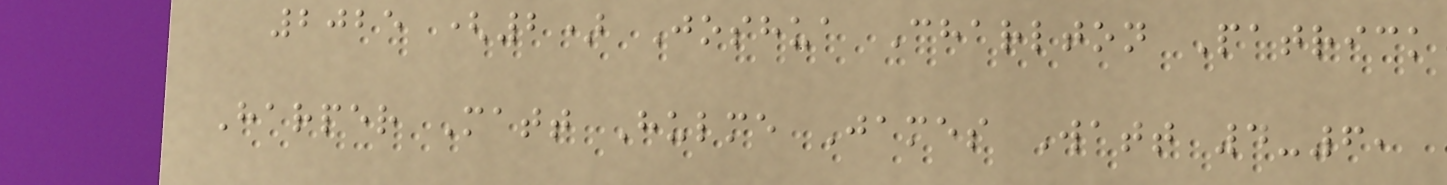2025 (2) Joshua Charlton Patrick
Harper Matt Hulme James Watt 4-6,
